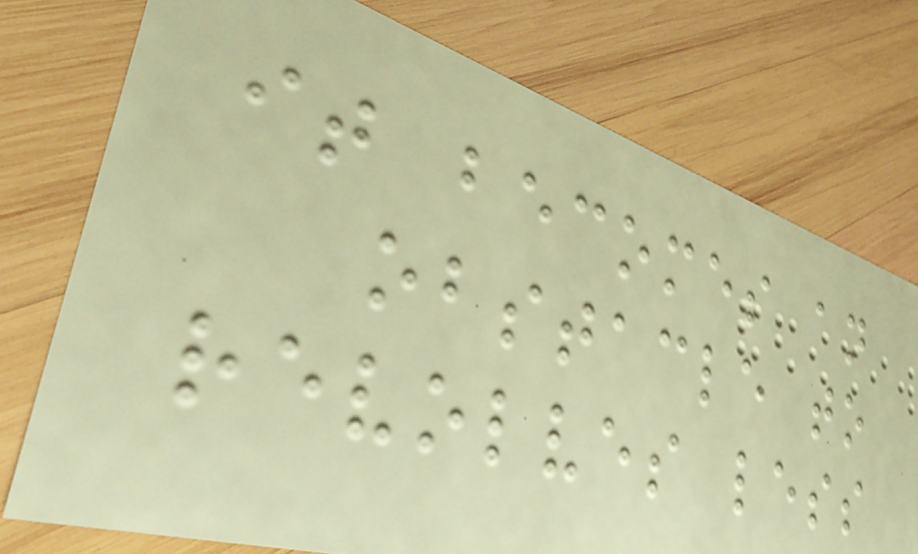it becomes an
obstacle to
revolves less
